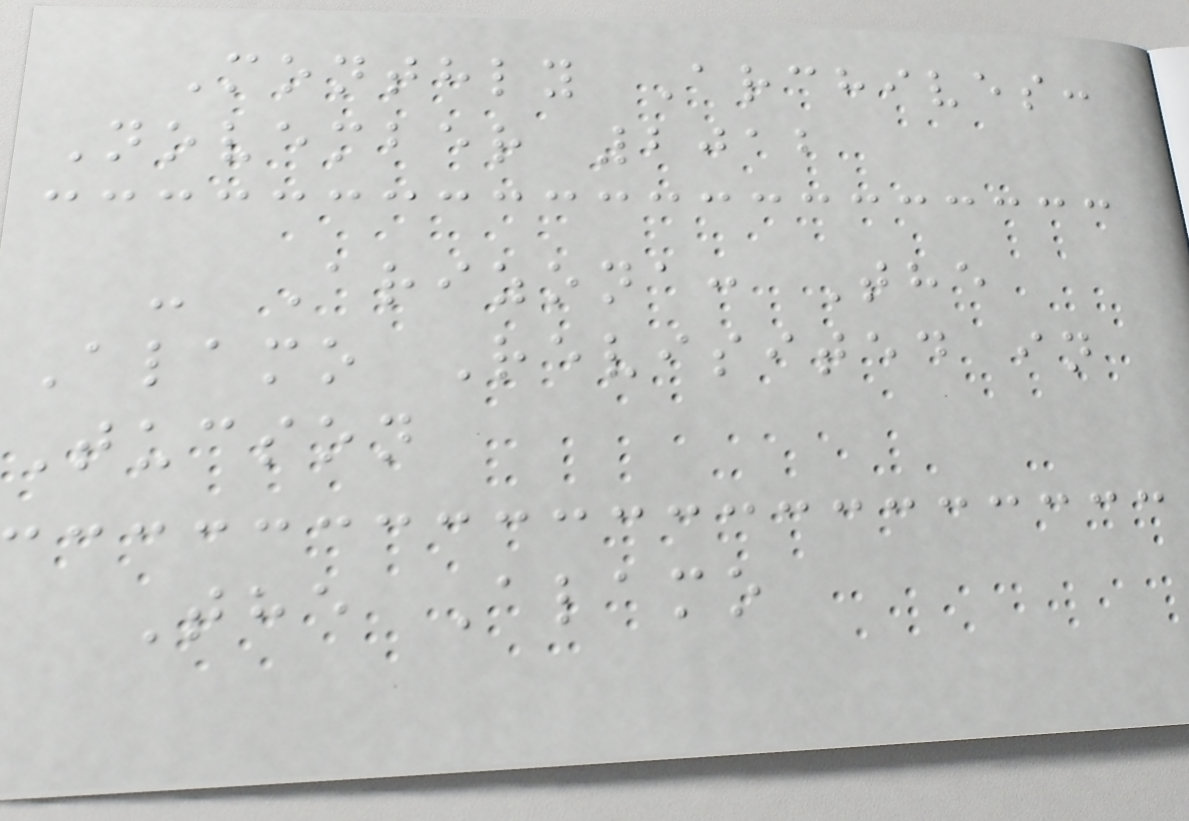Monthly Archives:
November 2012
- Arizona: The
Alamo Revisited in
Tucson
The Alamo
